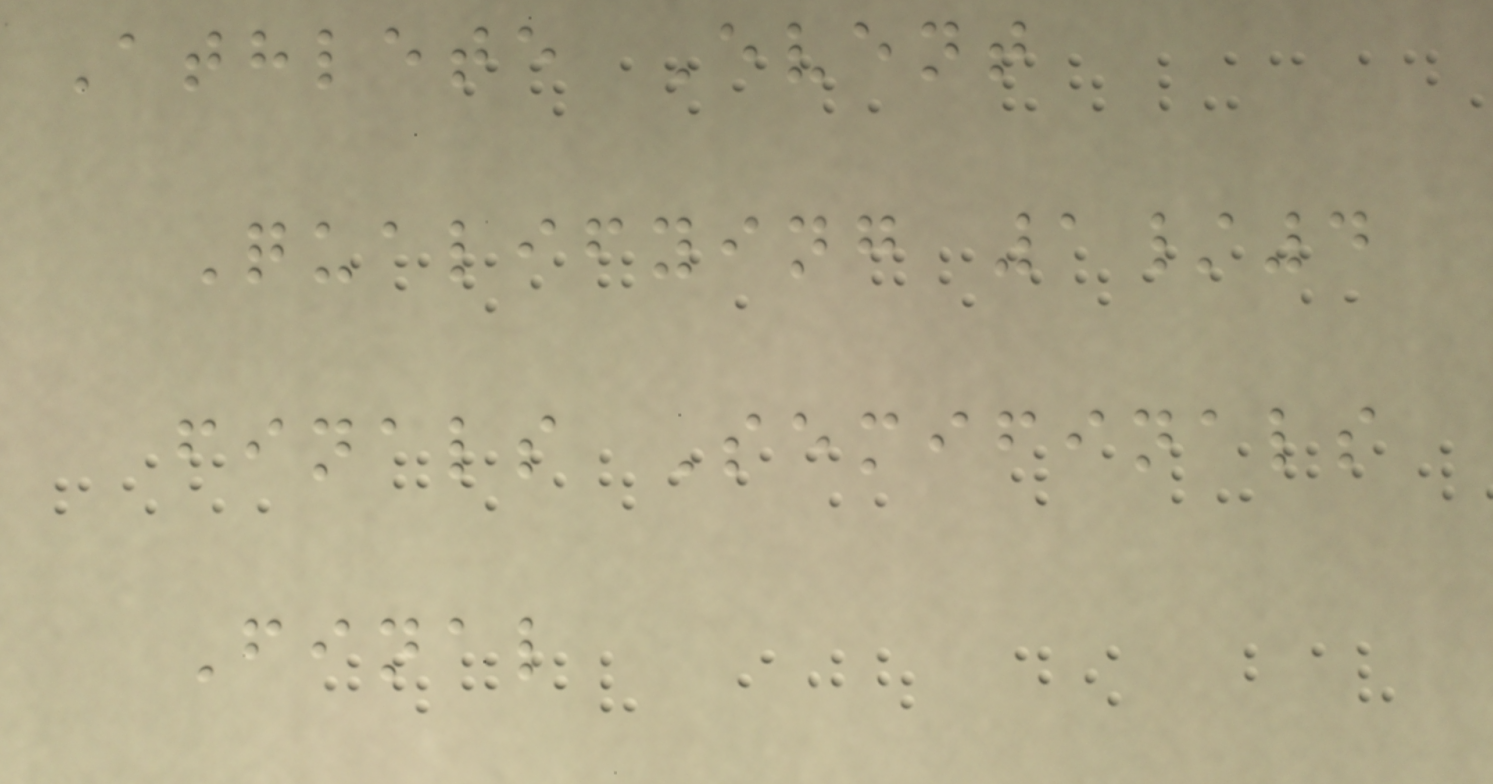Athlete Event
Qualifying 1/4
finals Semifinals
Final
